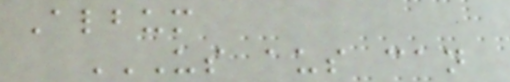Album
US AUS CAN
